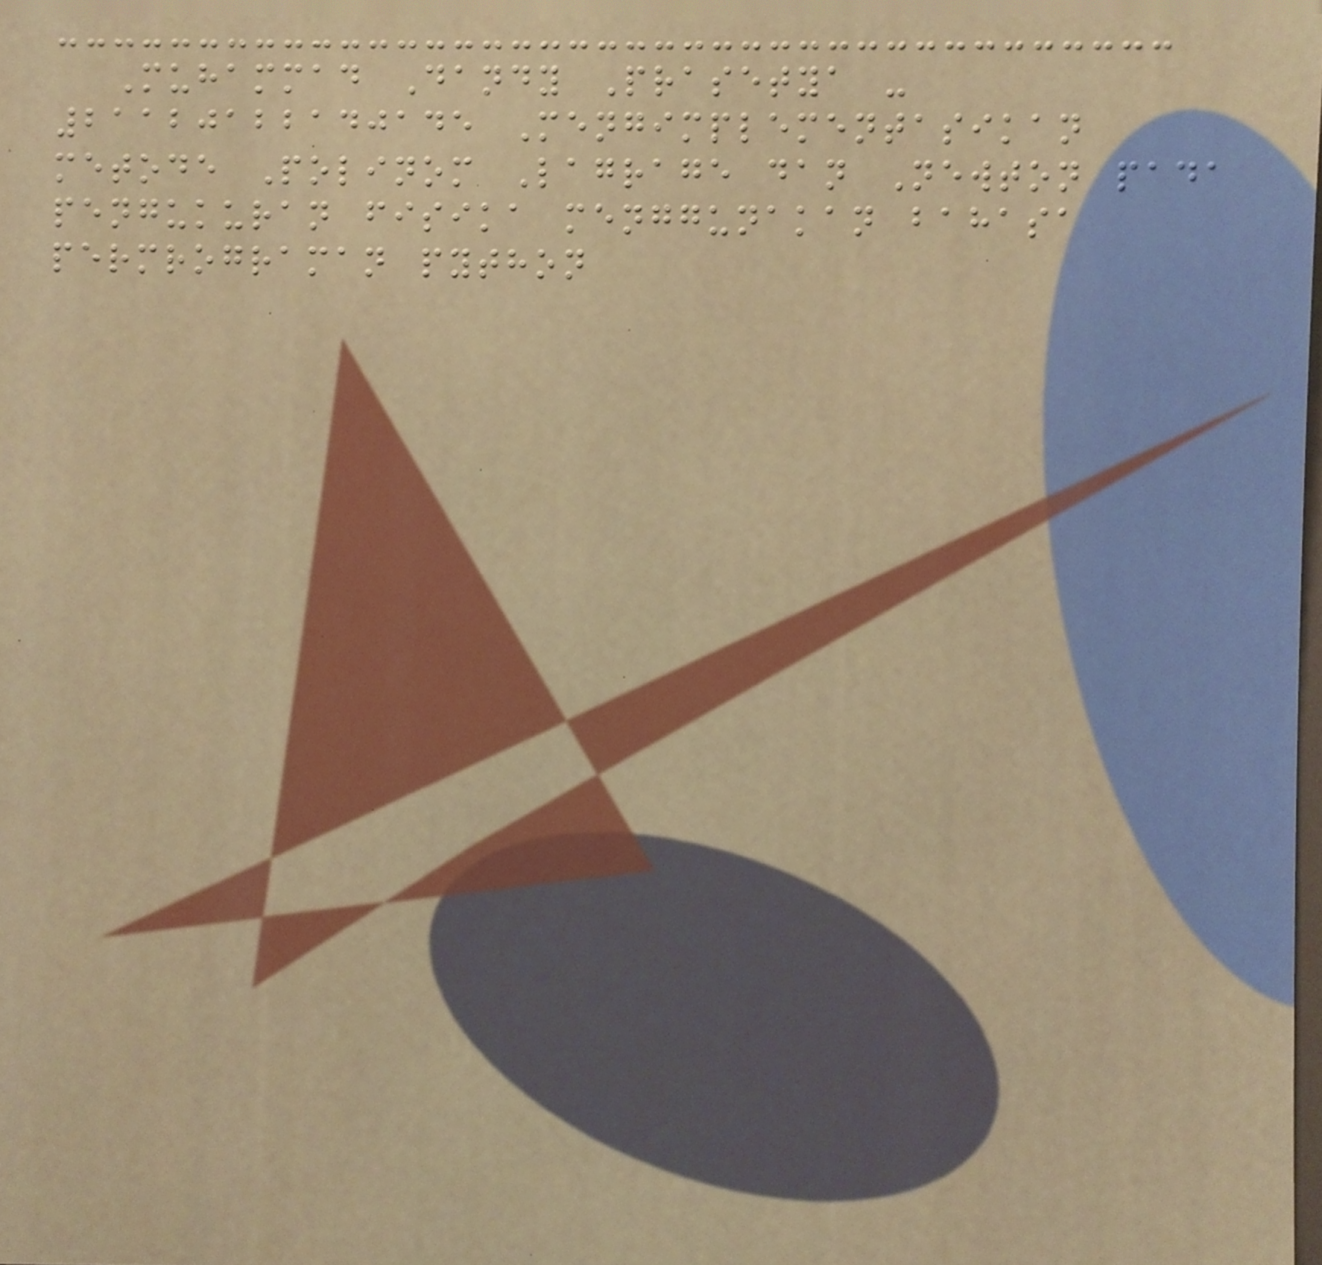Muhammad Dandy Prasetya -
21120122140145 Mengimplementasikan
metode Polinom Lagrage dan Newton pada
pengukuran fisika menggunakan bahasa
permrograman python
